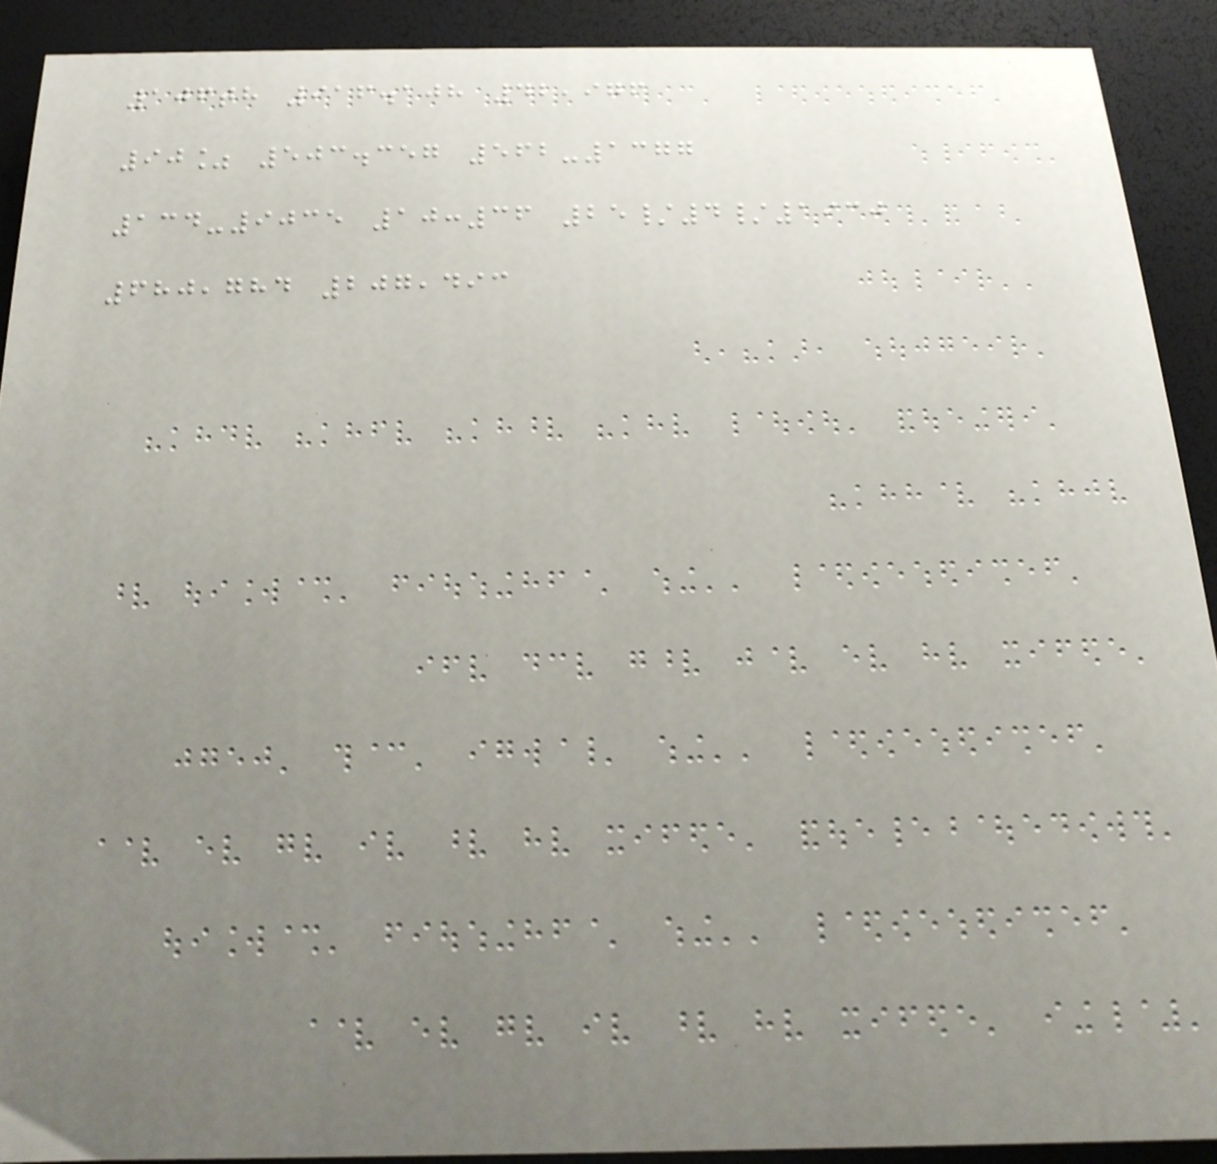106th 916.108 42,976
90% 503.357 562-1377
134-9035 10:36 25/4/1930
680,784 207,493
